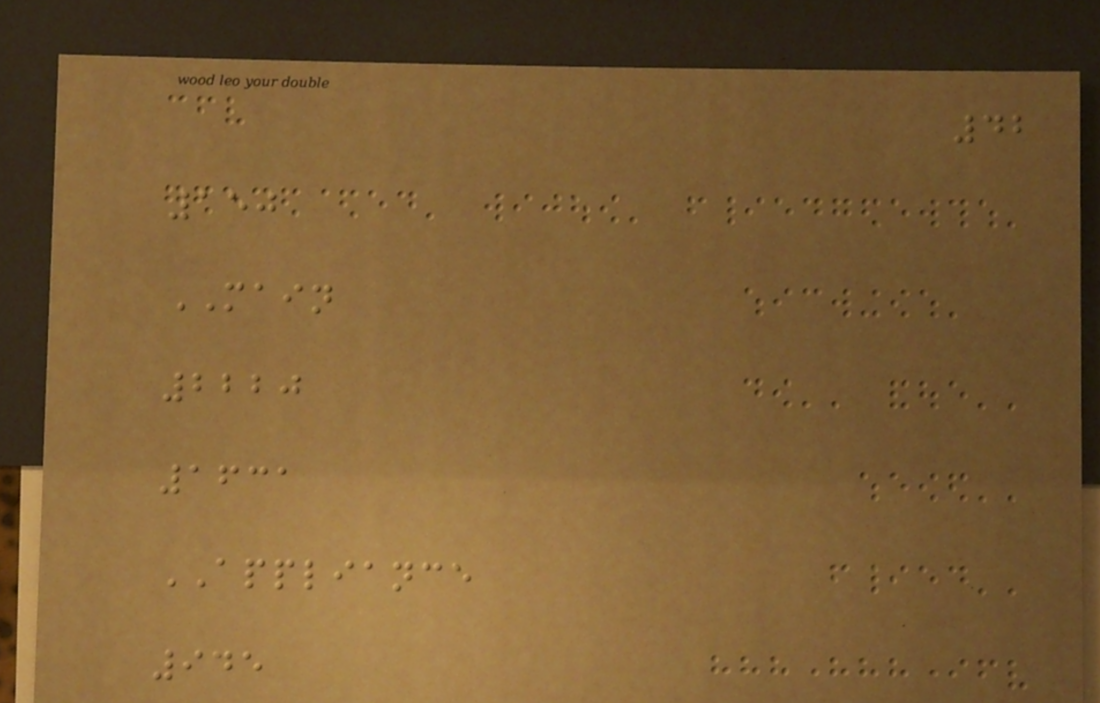42
150
MAIN
2220
1631
APPLIANCE
945
